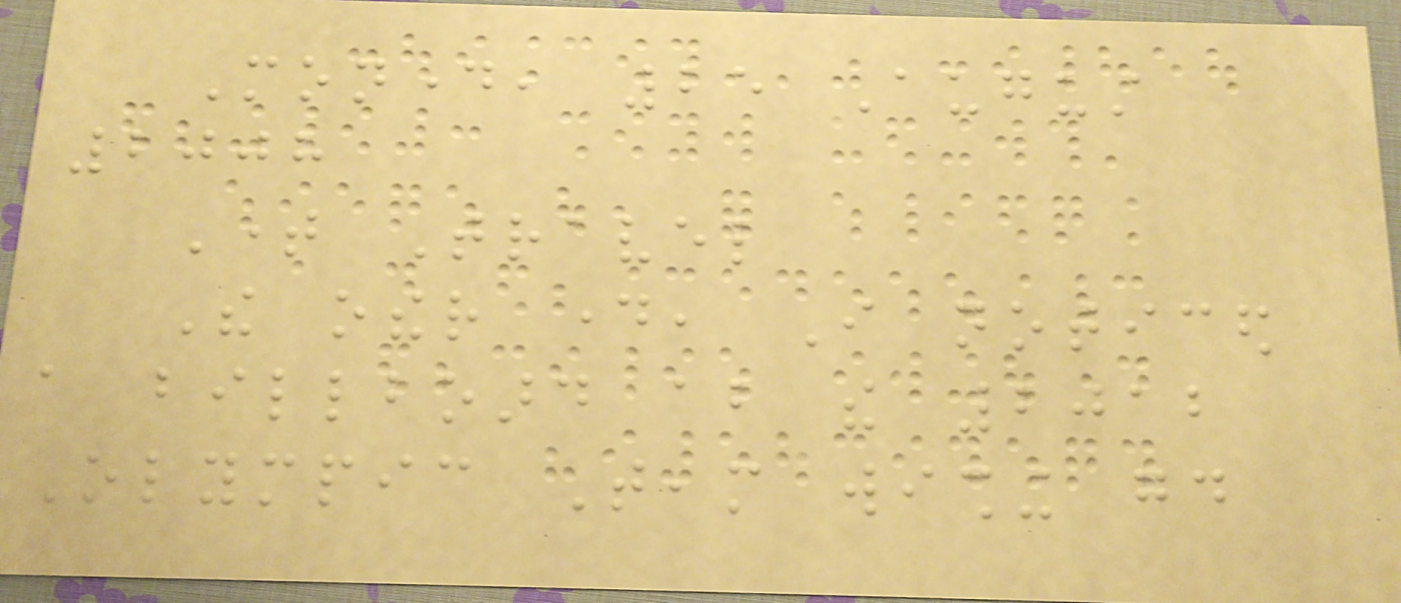Monday, 25 August
2008
Time Travel
The other day, I noticed
a billboard about the 2012
Olympic Team wishing good
